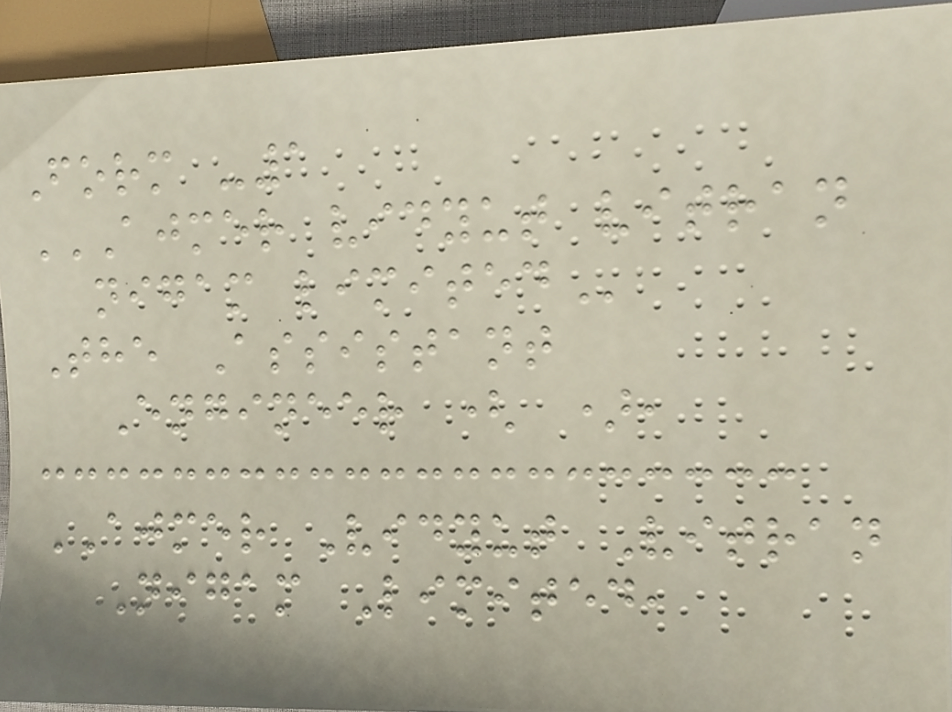Form -1
AJMER VIDYUT VITRAN
NIGAM LIMITED
The Assistant
Engineer ( ),
AJMER Vidyut Vitran
Nigam Limited,
